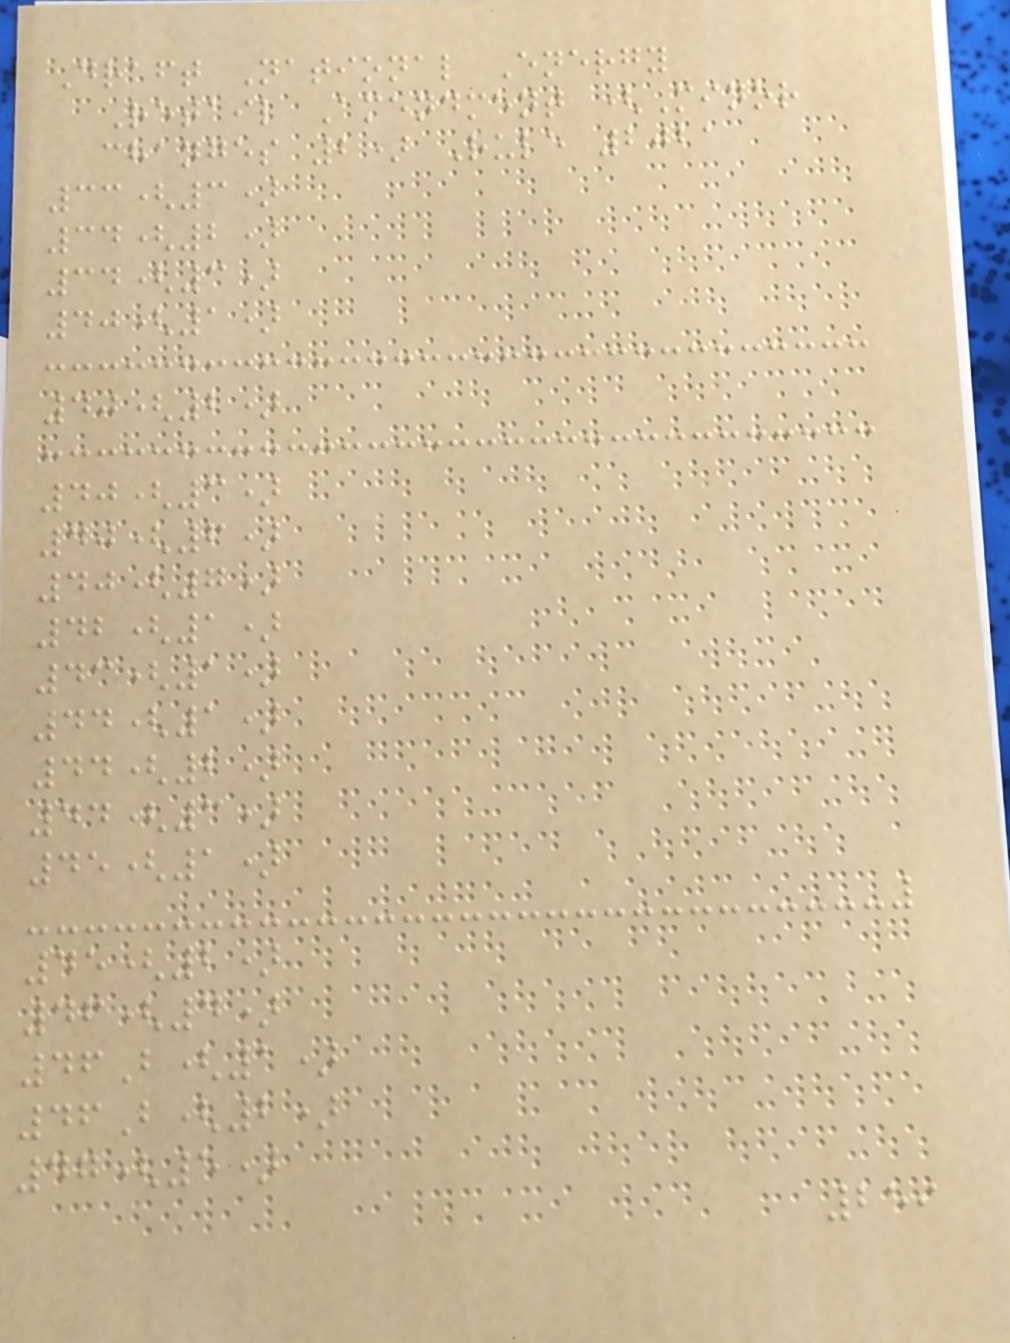Draft National Energy
Retail Amendment (Minor
changes 2) Rule 2021
33(3)
34(2)
34(3)
40(1)
40(2)
40(3)
40(6)
40(7)
42(1)
43(1)
44(1)
44(2)
44(3)
45(1)
45(2)
46(4)
46B(1)
46B(2)
47(5)
259
